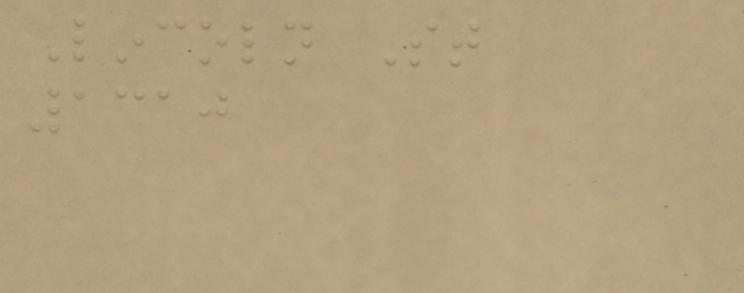Lincoln St
1310
